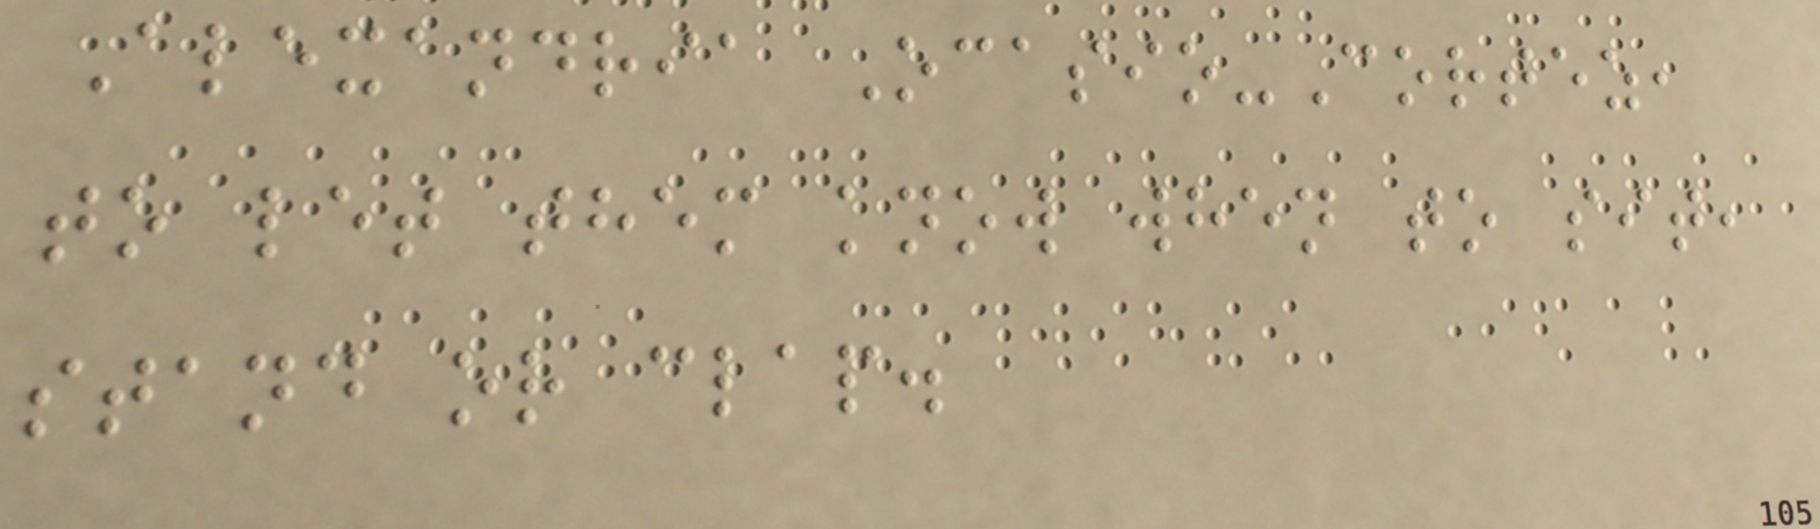Alexandria Ocasio-Cortez,
to let them know when to sit,
stand or clap.
